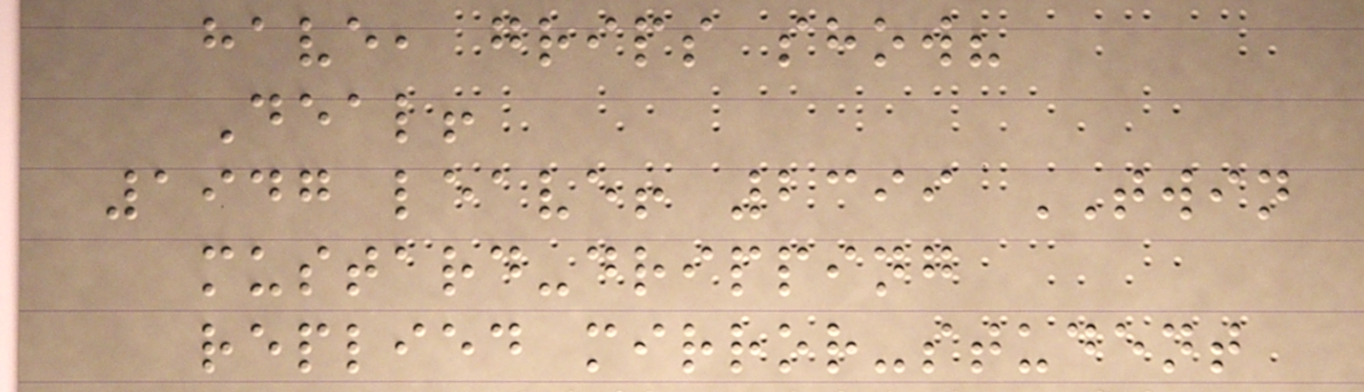have, grips show?
Deal!
1947 leave! 2399 TWIN
mustard-dripping
replied mirror-student
